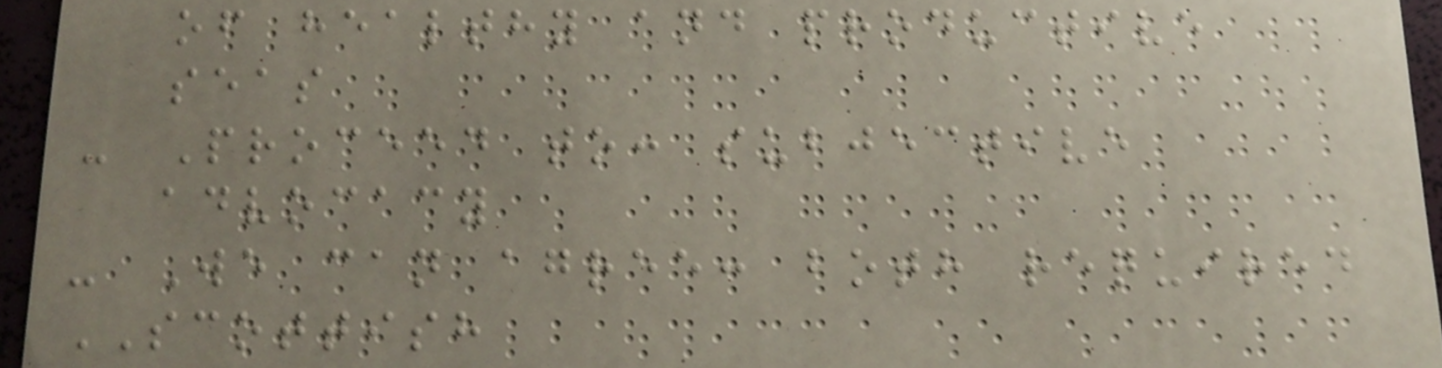of healthy and productive
seas
- Proceed to: subjective
advocacy
- We can agree: both required
SCOTTISH
